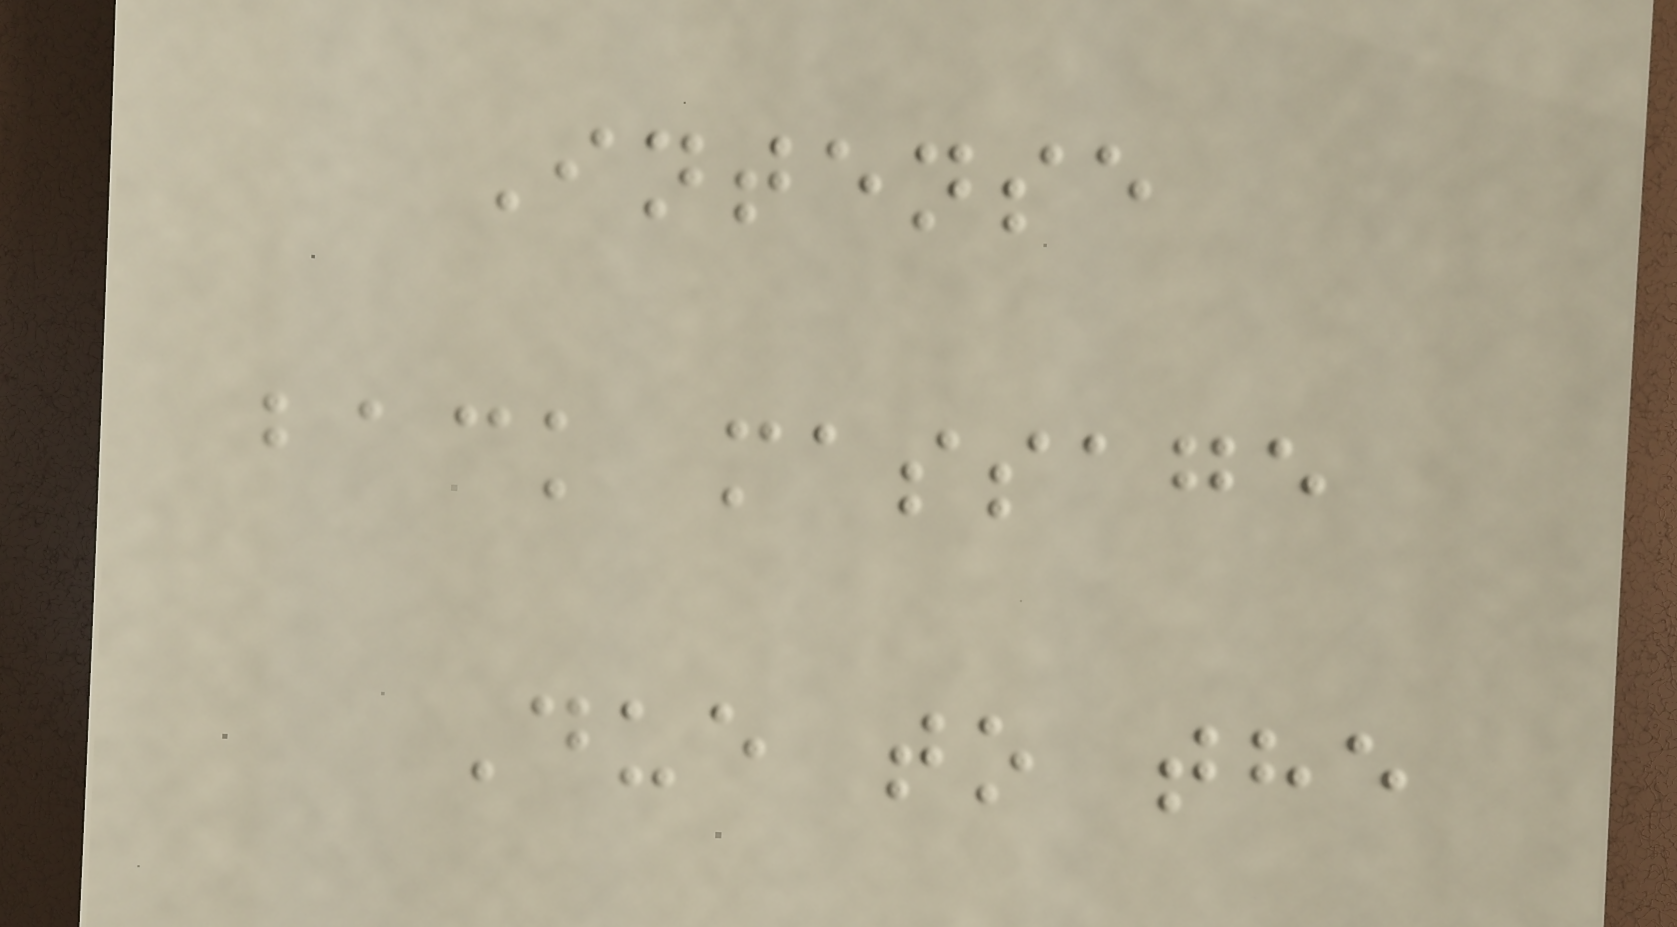Intense
back massage
Due to the
